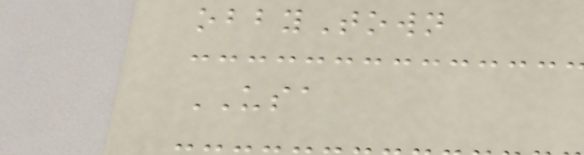obbyTown
USA
